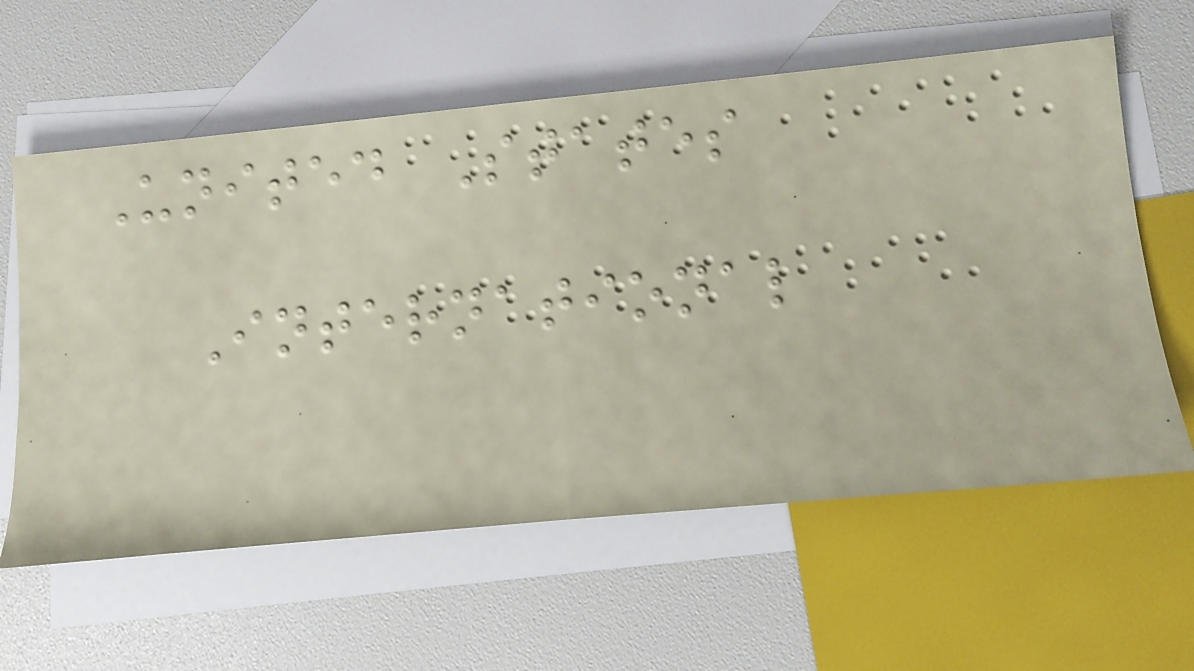United States
International
